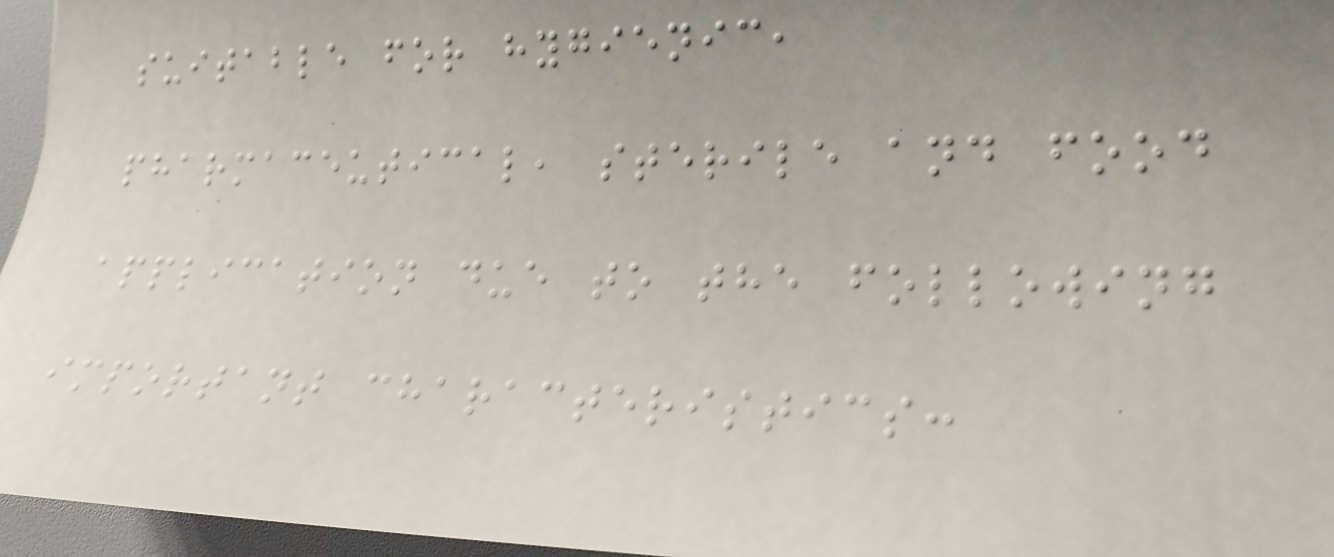suitable for hygienic,
pharmaceutical, sterile and food
application due to the following
important characteristics:
